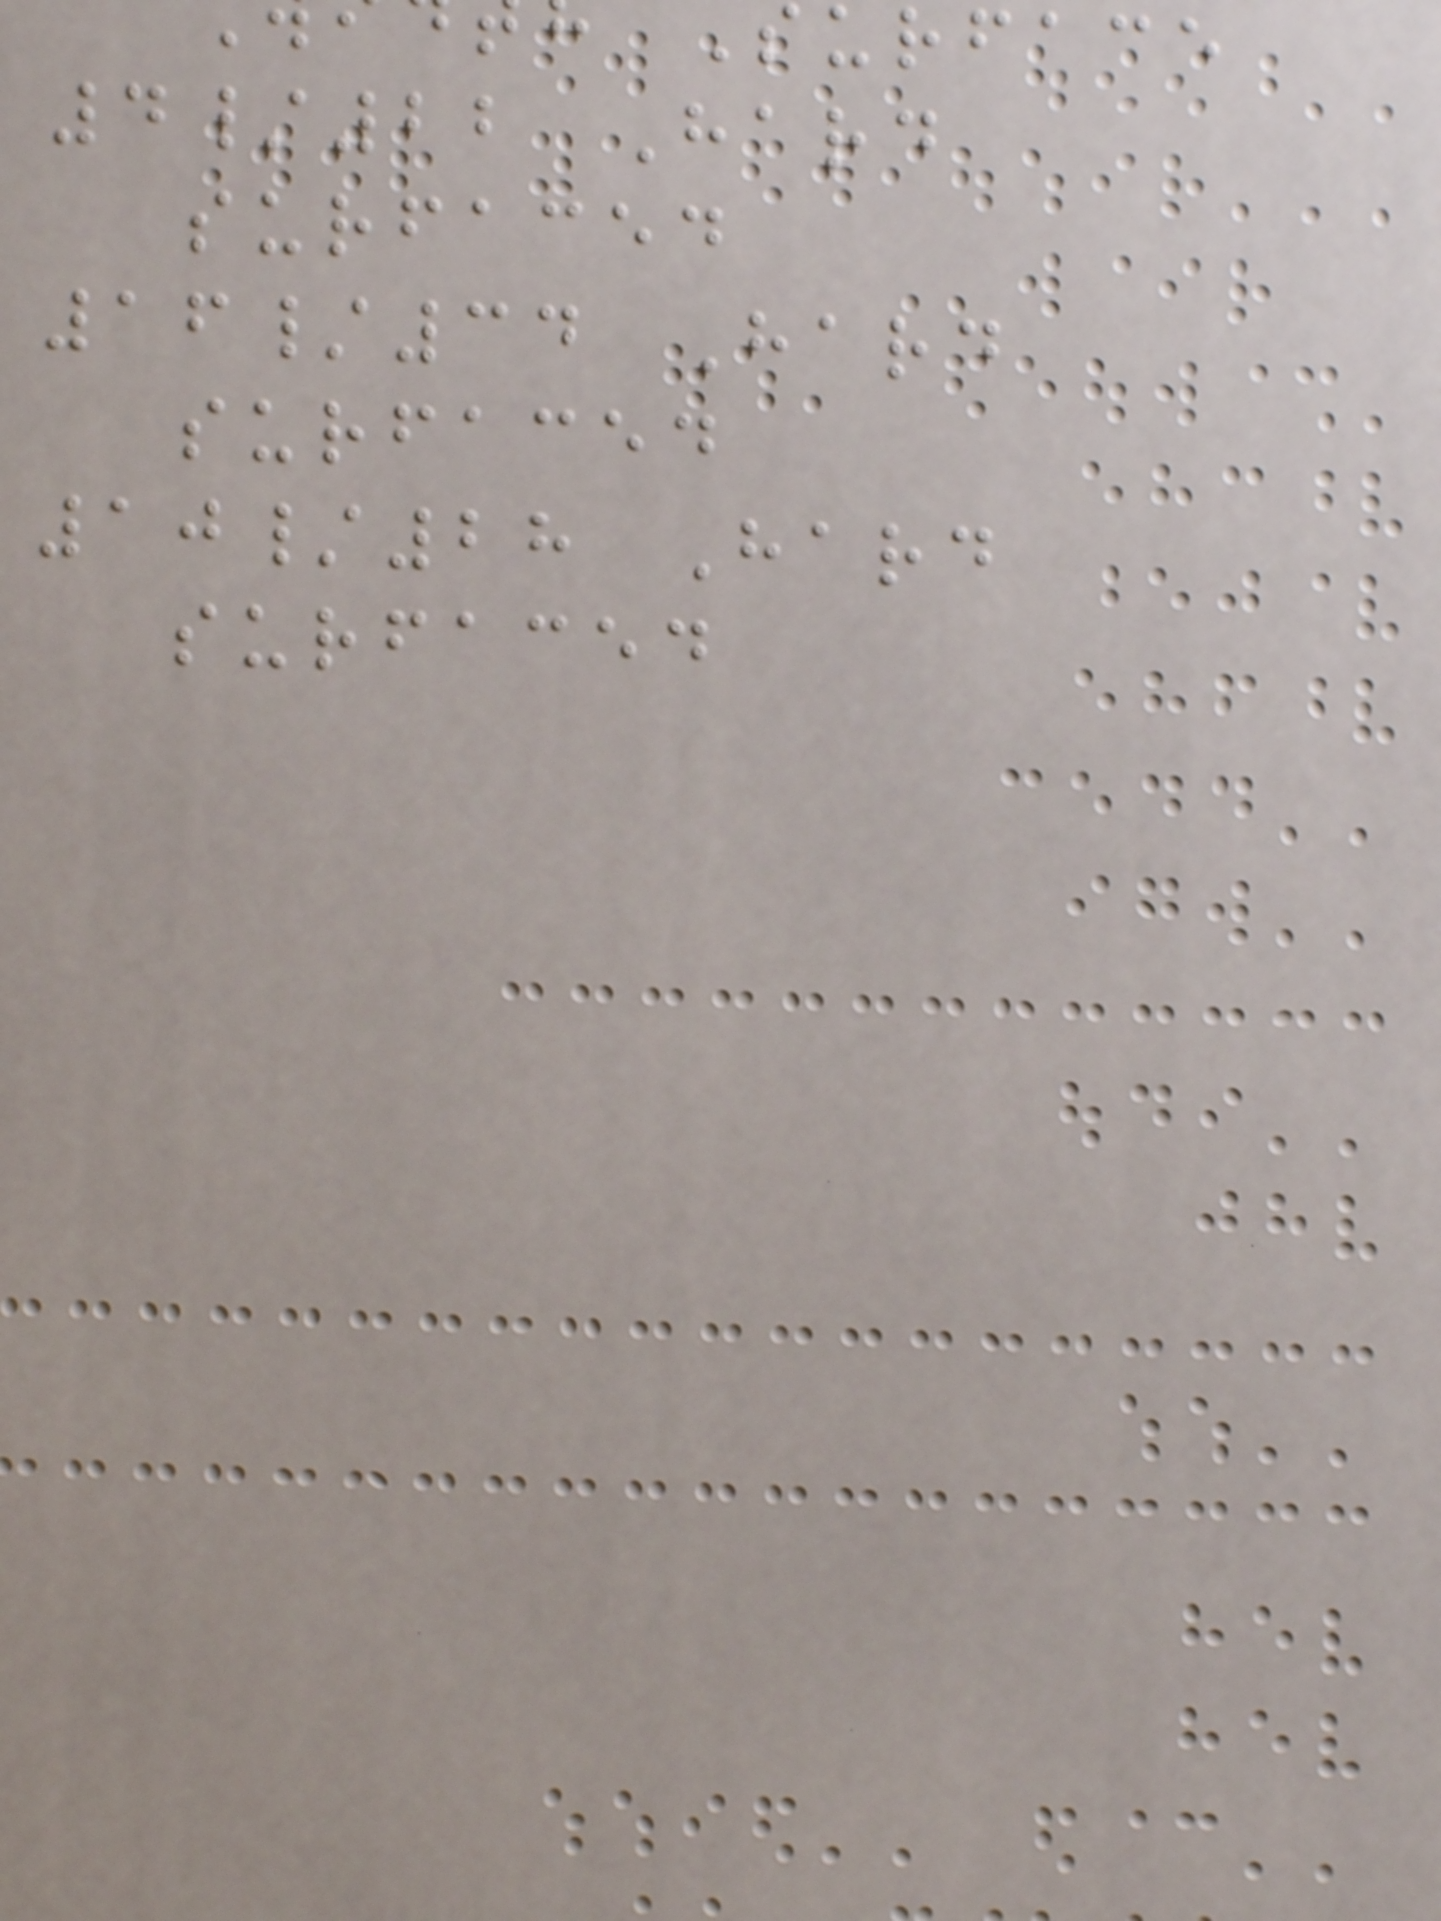urface
4/22 Hard
surfaced
16/34 Hard
surfaced
10/28 Hard
surfaced
